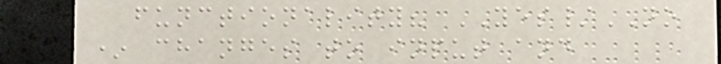functionality? YES/NO
* changes to input and
